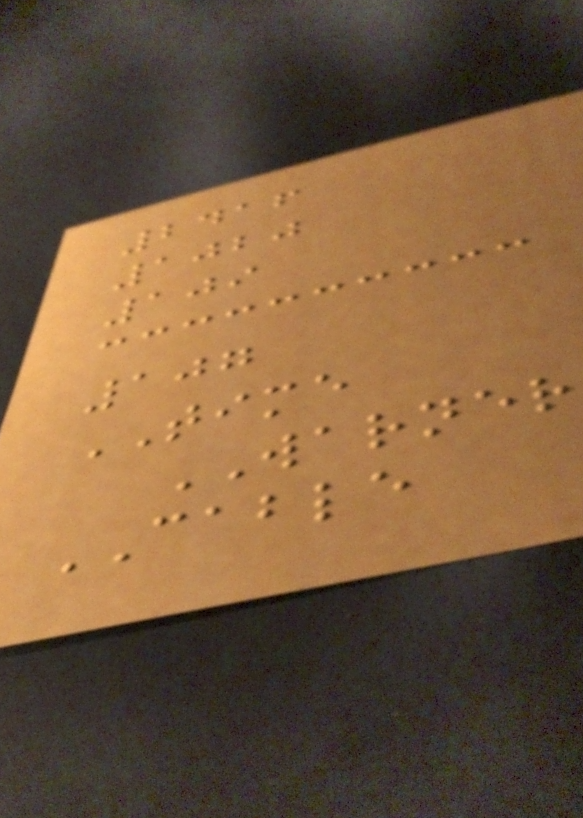2416
1020
109
107
TIME
WARNER
CABLE
